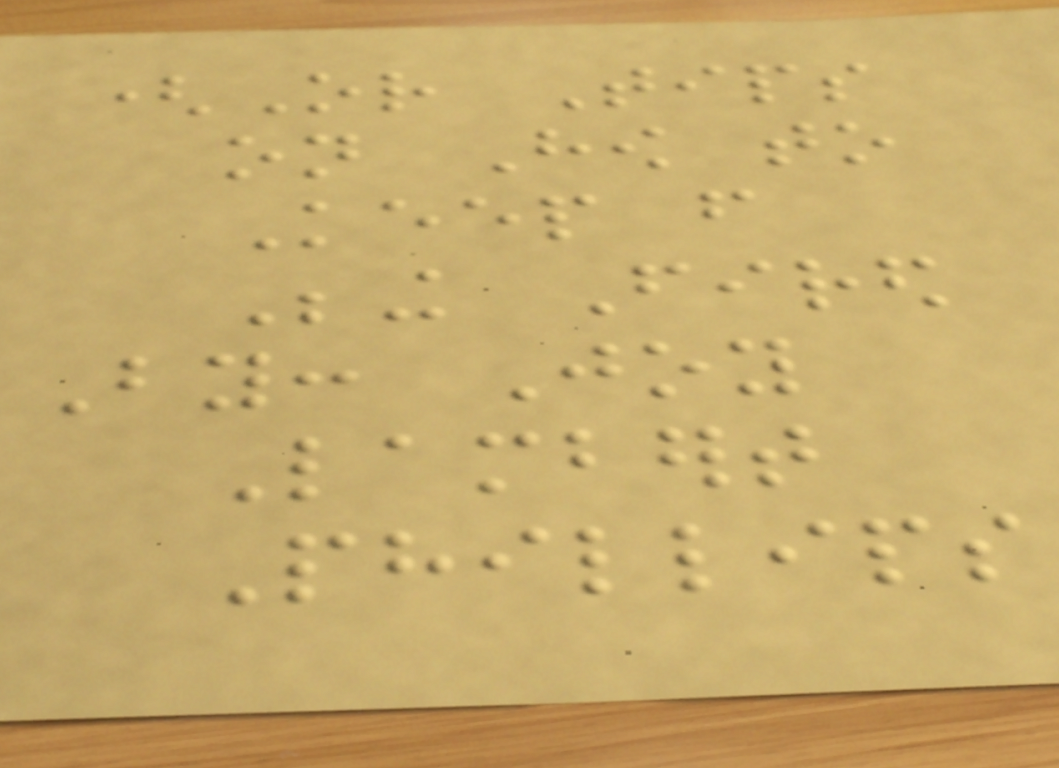(Or Tips
on How to
Keep from
Being Fired
By: Joy
Lambert
Phillips
